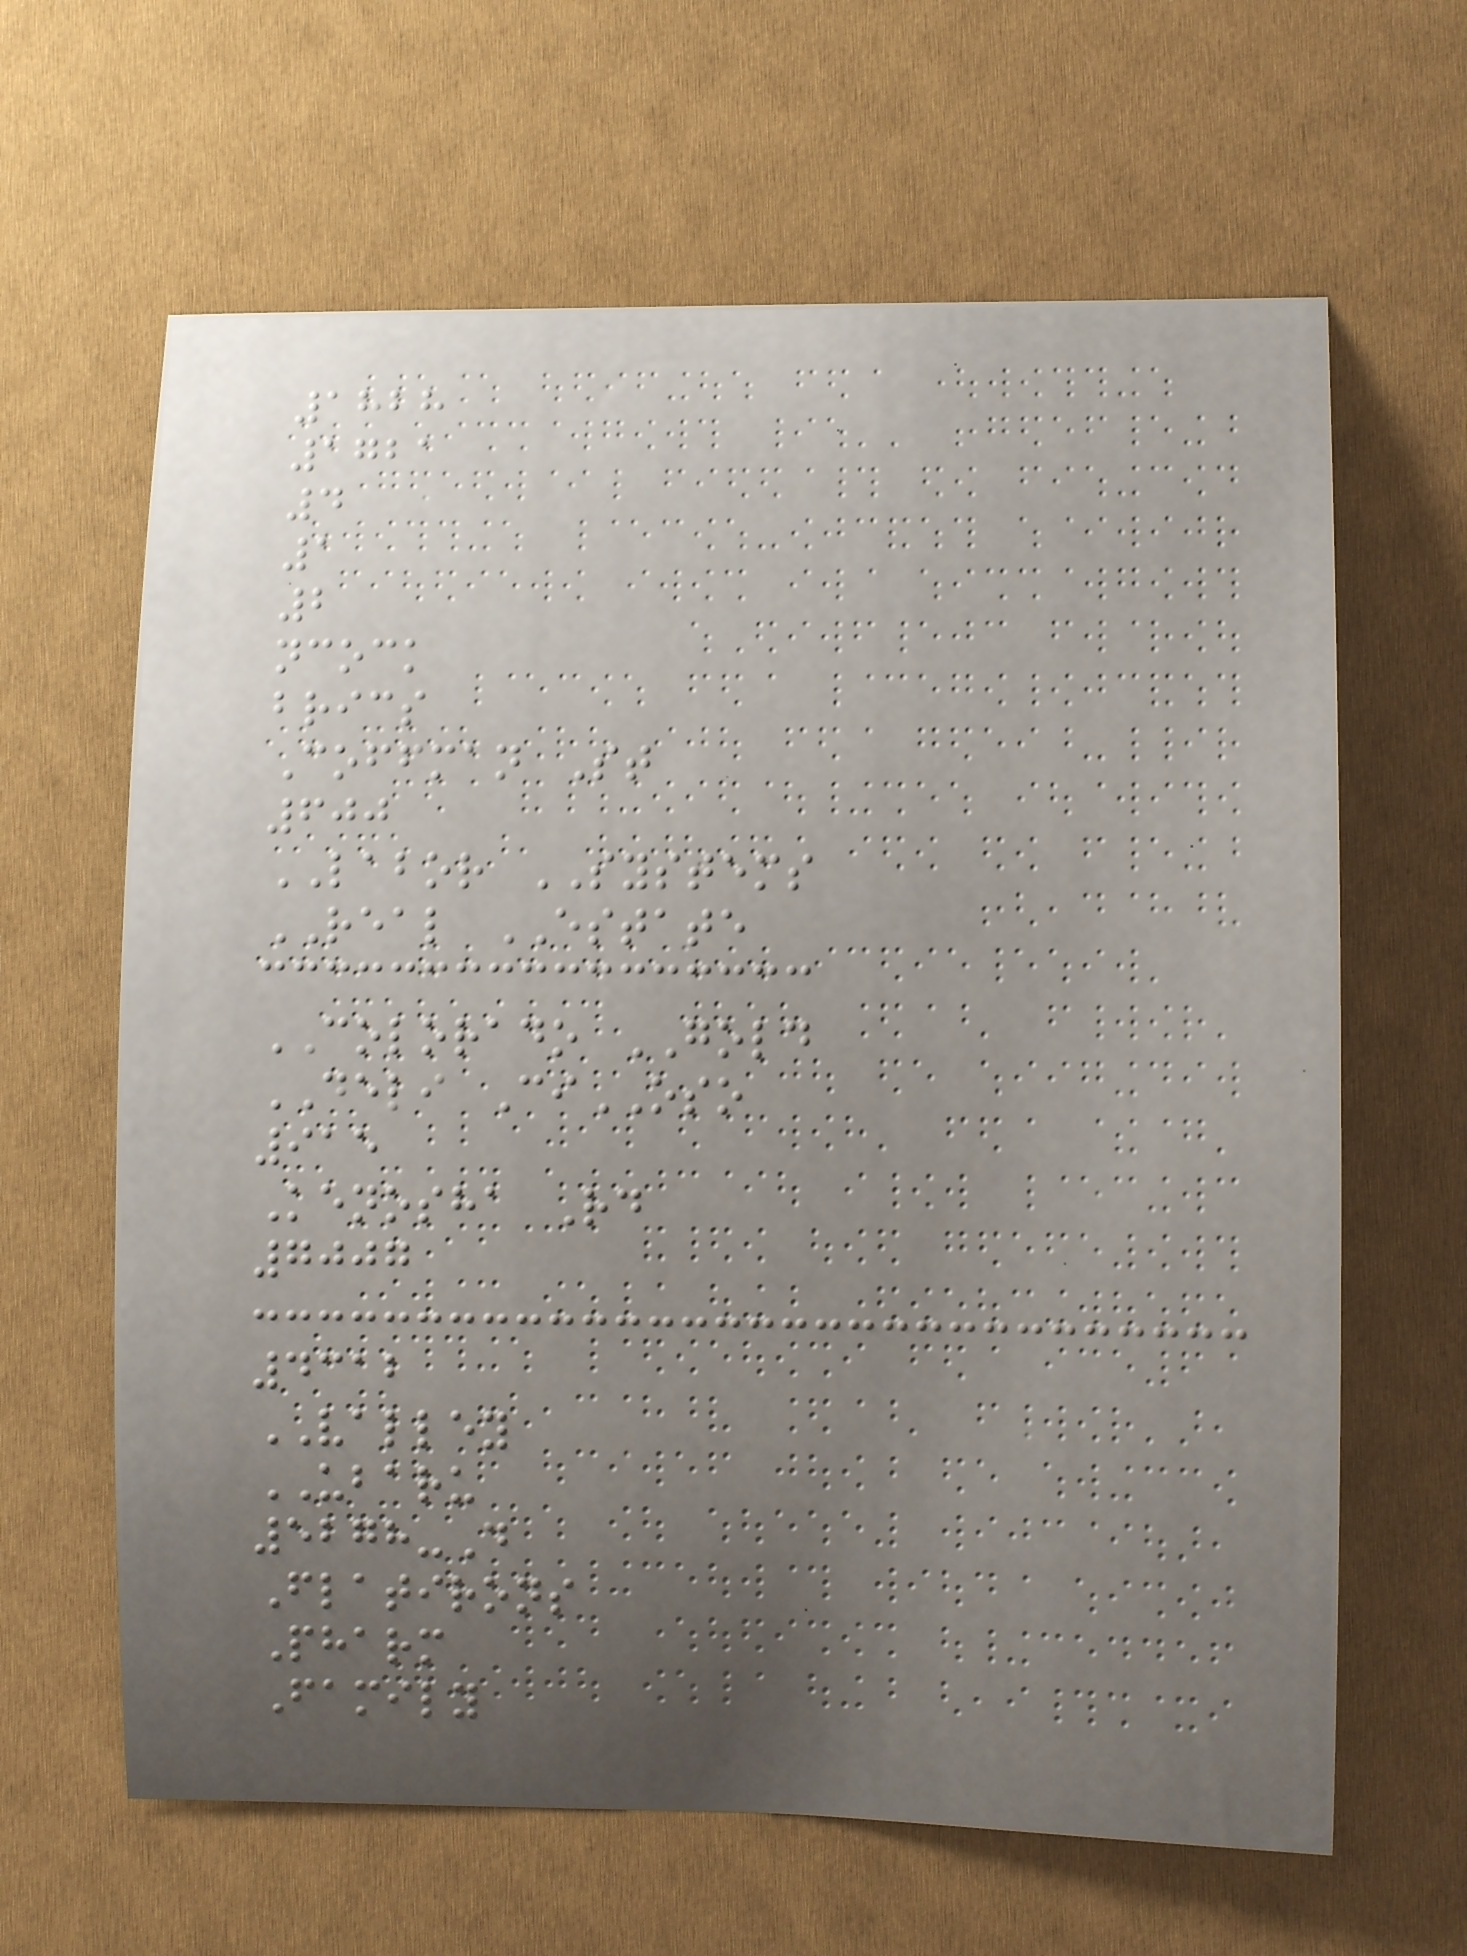1828
1721
4
1
2
ncock
brics
Coffman St
600
LABOR SYSTEMS
REAL ESTATE
COLORADO GOLD
DELI CiOSO
915
Kenosha Rd
7007
4312
VALLEY
UBARU
5278-D
Flatirons
Pharm
Family
